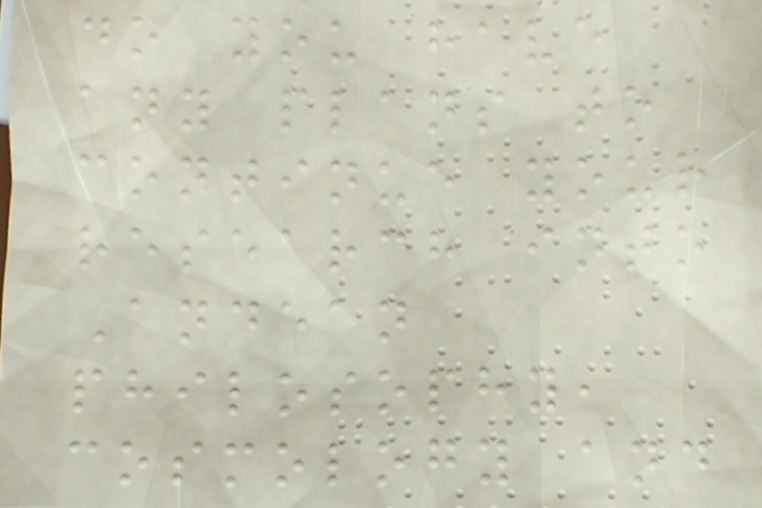do you have
any plans to
continue your
research into
Andean
philosophy,
cosmology and
